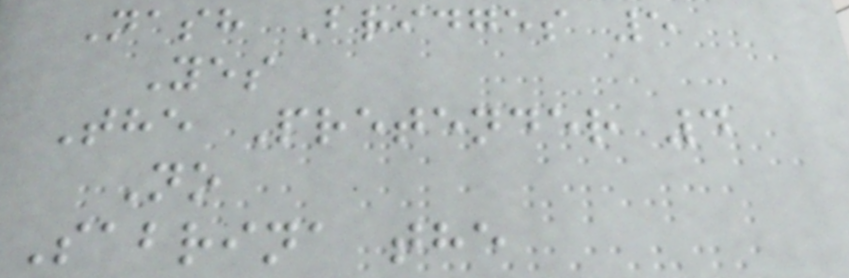Nash Bridges 5
Yes
The Pretender 4
No
Sabrina the
